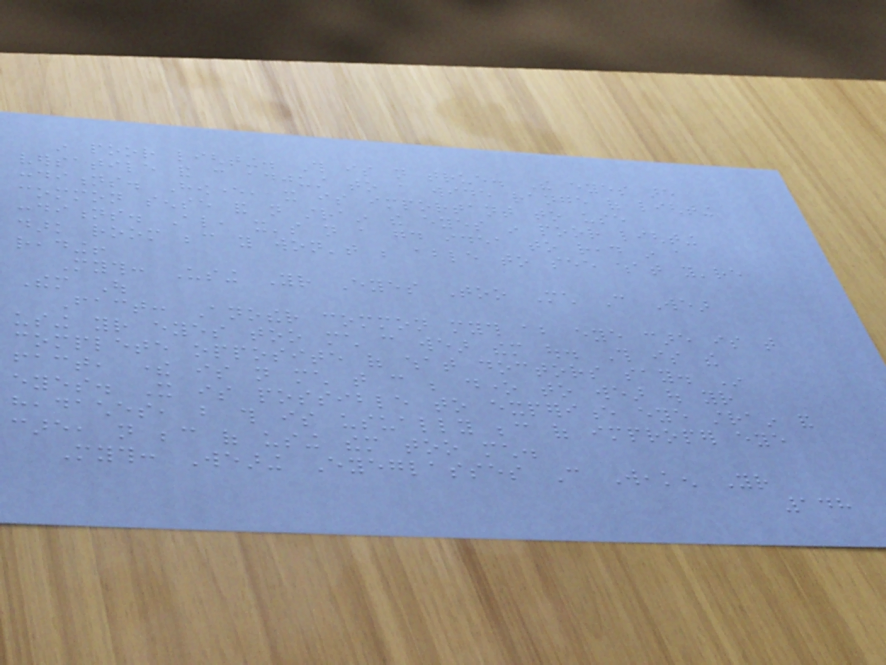in poor lighting. This is not true. The eyes are
versatile and can adjust to a wide range of lighting
conditions. However, it is important to use
common sense and not strain the eyes in poor lighting
conditions. Also, it's not a good idea to read in a
dark room because you won't be able to see what you're
reading!
Myth: Using Your Eyes Too Much Can Wear
Them Out
Fact: Another common myth about eye care is that
using your eyes too much can wear them out. This is the
complete opposite of what doctors say. In
fact, there is not much that can be done to wear out your
eyes. It is possible to experience eye strain and
headaches, but this is usually because of improper eye
care, not because of using them too much.
Myth: Wearing Eyeglasses Can Weaken Your
148
